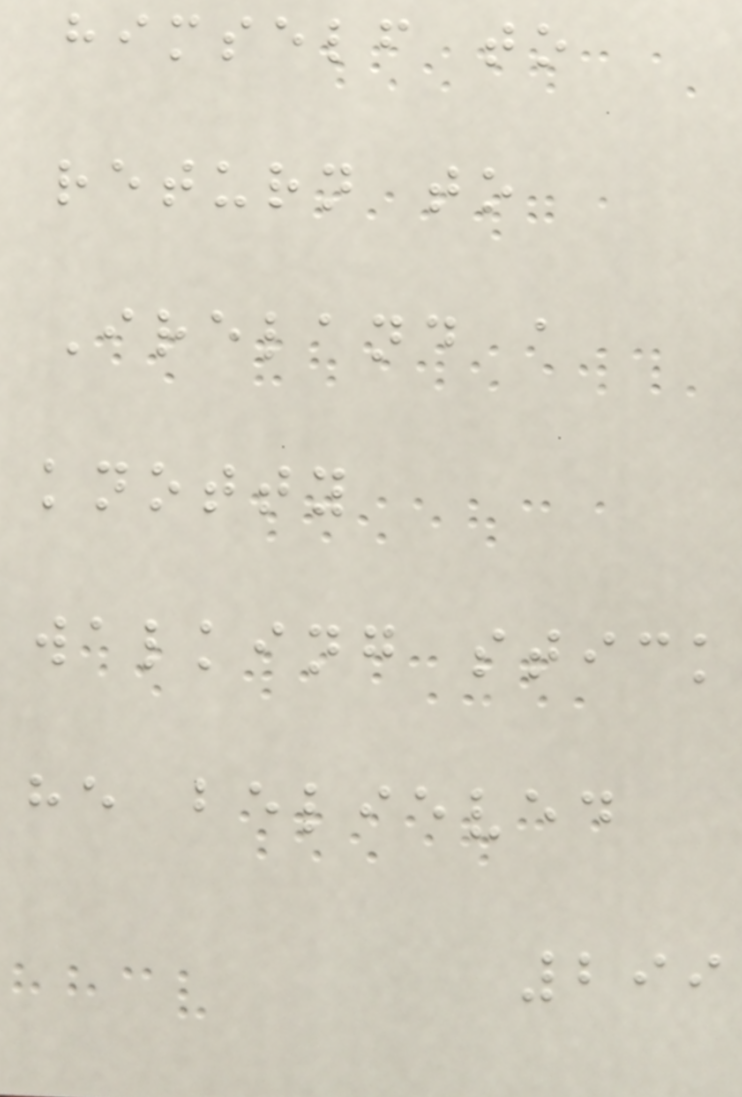himself to
return to
Ireland a
knotty
walking stick
he believed
299
